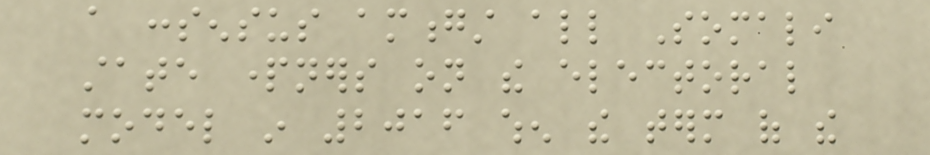a consensus amongst all Somali
state partners on the electoral
model in 2016 when the term of the
